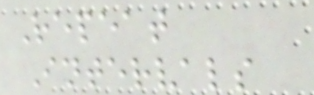Repeat
Intervals
